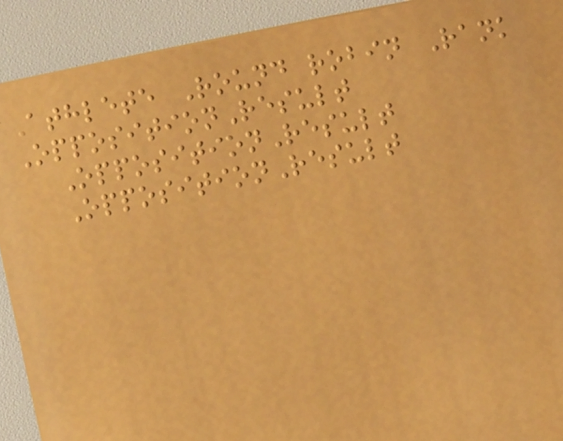Athlete Round robin Rank
OppositionResult
OppositionResult
OppositionResult
